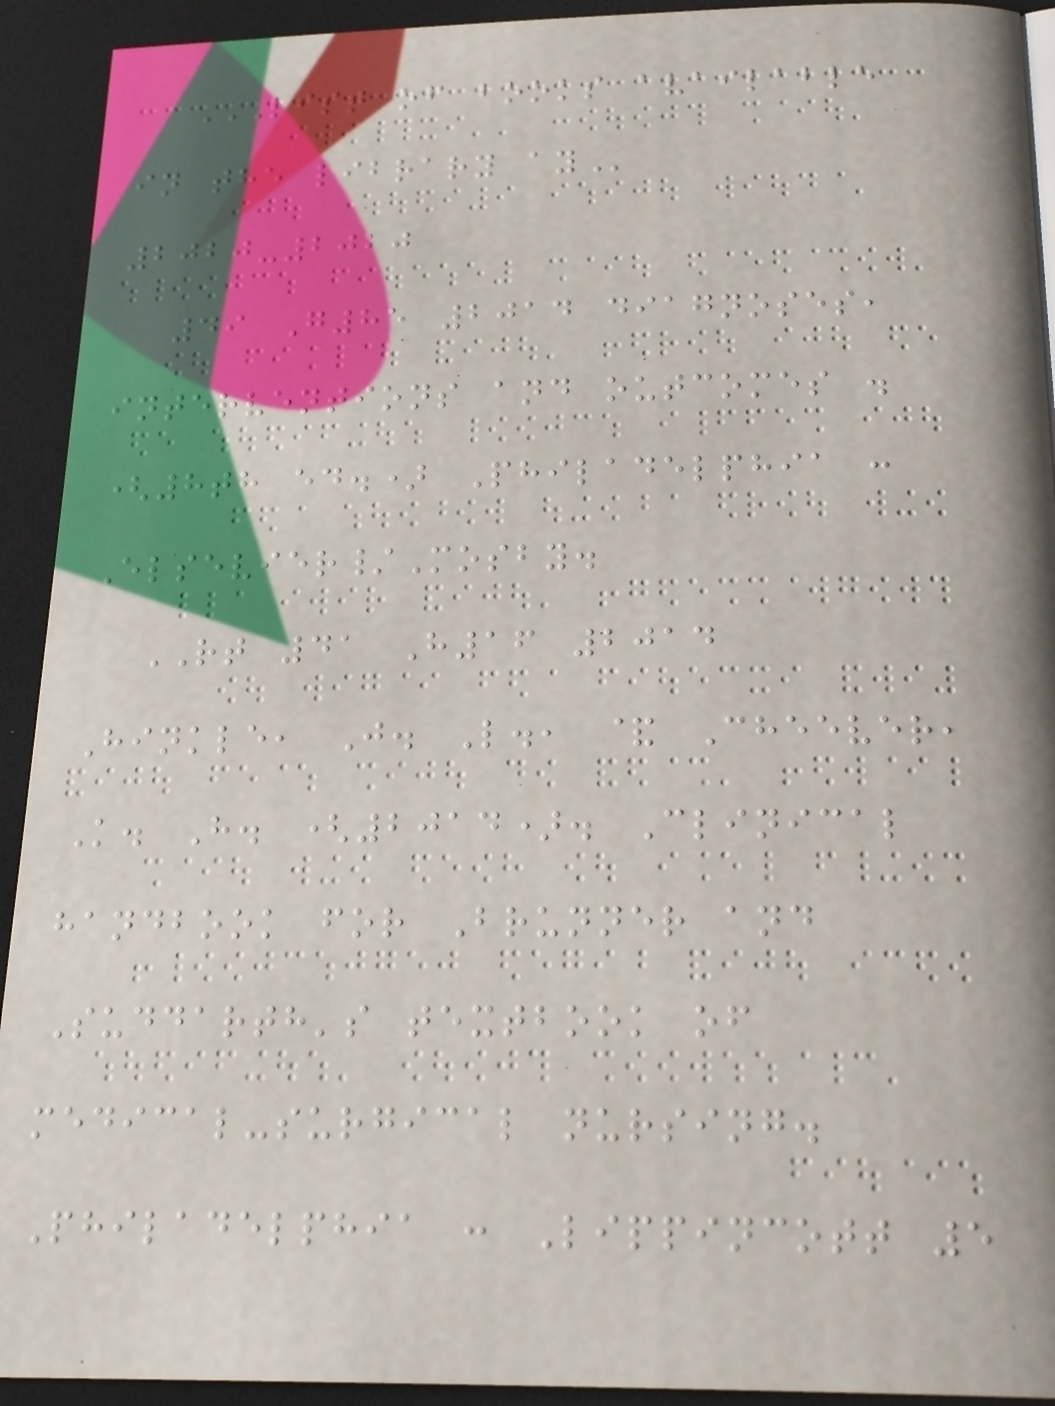LIST OF BOOKS AVAILABLE
IN THE LIBRARY AY
2020-2020
49 G85 2014 diagnoses,
interventions and outcomes .
(8th ed.) Philadelphia :
Elsevier/Mosby.
RT 41 H16 2014
Hinkle, J. L., & Cheever,
K. H. (2014). Clinical
handbook for Brunner and
Suddarth's textbook of
medical-surgical nursing.
Philadelphia : Lippincott 5
